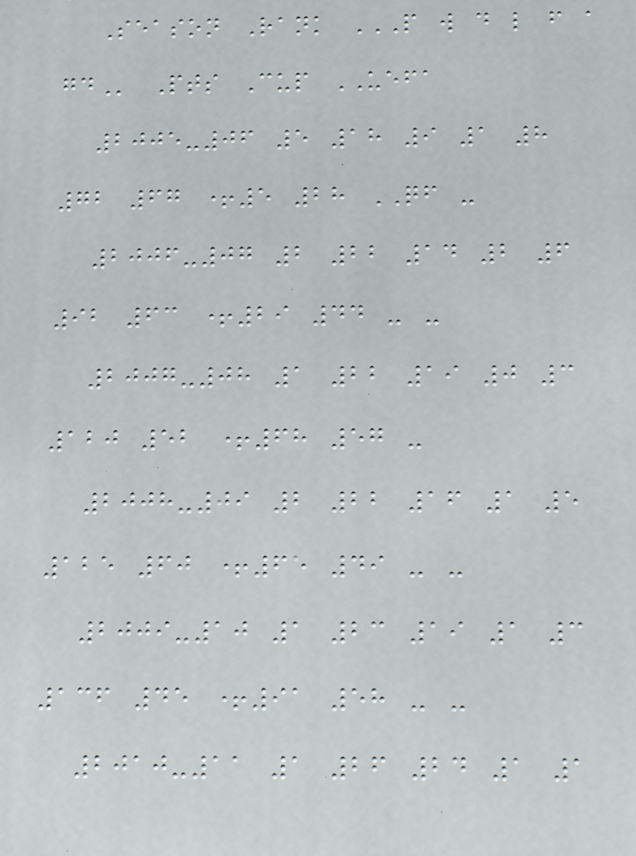Season Rank P W D L F A
GD Pts Cup UEFA
2005-06 5 18 9 1 8
72 67 +5 28 QF -
2006-07 2 22 14 2 6
92 63 +29 44 - -
2007-08 1 22 19 0 3
120 52 +68 57 -
2008-09 2 22 16 1 5
125 60 +65 49 - -
2009-10 1 23 19 1 3
136 45 +91 58 - -
2010-11 1 26 24 1 1
